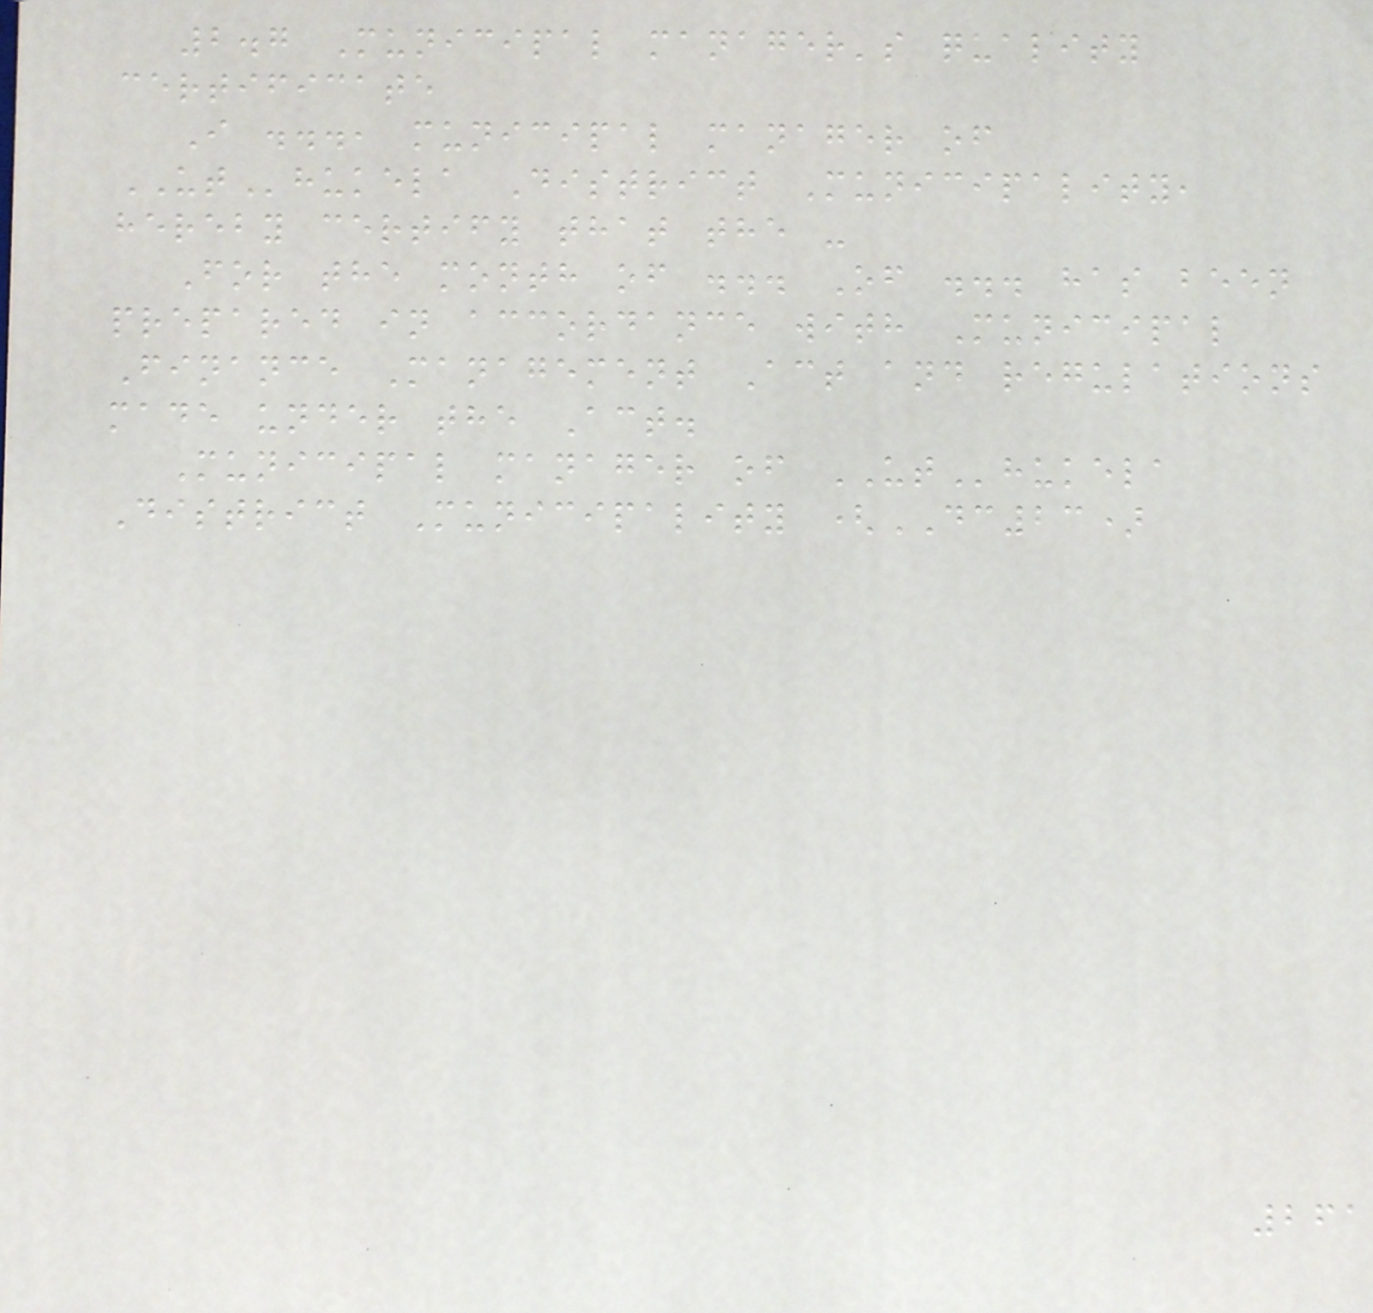2.7 Municipal manager's quality
certificate
I ..., municipal manager of
UThukela District Municipality,
hereby certify that the -
For the month of ... Of ... has been
prepared in accordance with Municipal
Finance Management Act and regulations
made under the Act.
Municipal manager of UThukela
District Municipality (DC23)
261
